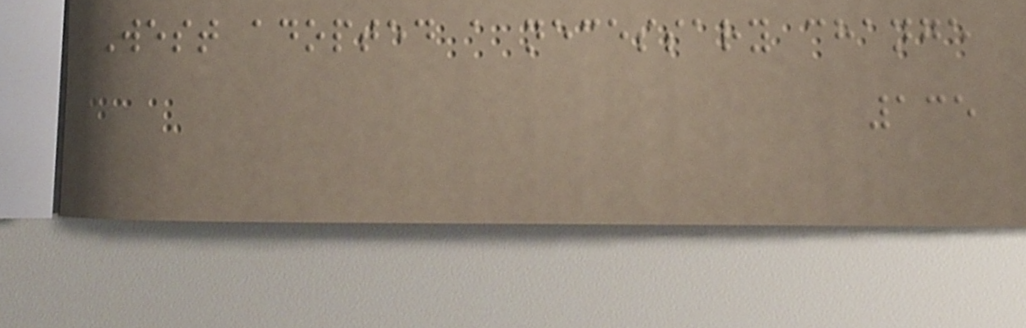West adopted a necessary change
135
